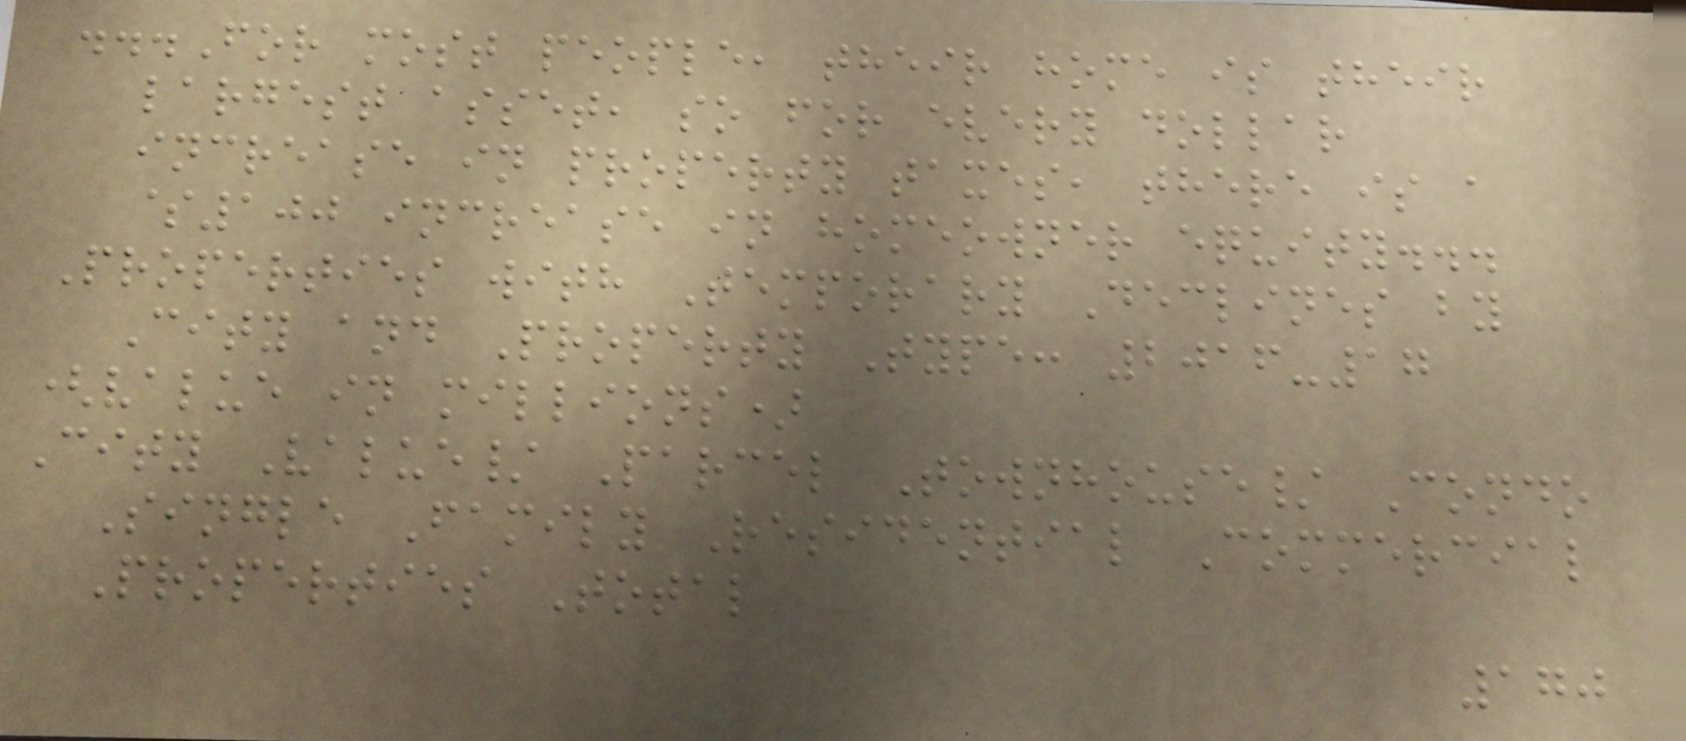...For most people, their home is their
largest asset, so for every dollar
increase in property taxes, there is a
$100 increase in homeowner equity...
Properties with Temporary Declines by
City and Property Type: 2016-17
(value in millions)
City Value/ Parcel Townhouse/ Condo
Single Family Residential Commercial
Properties Total
170
